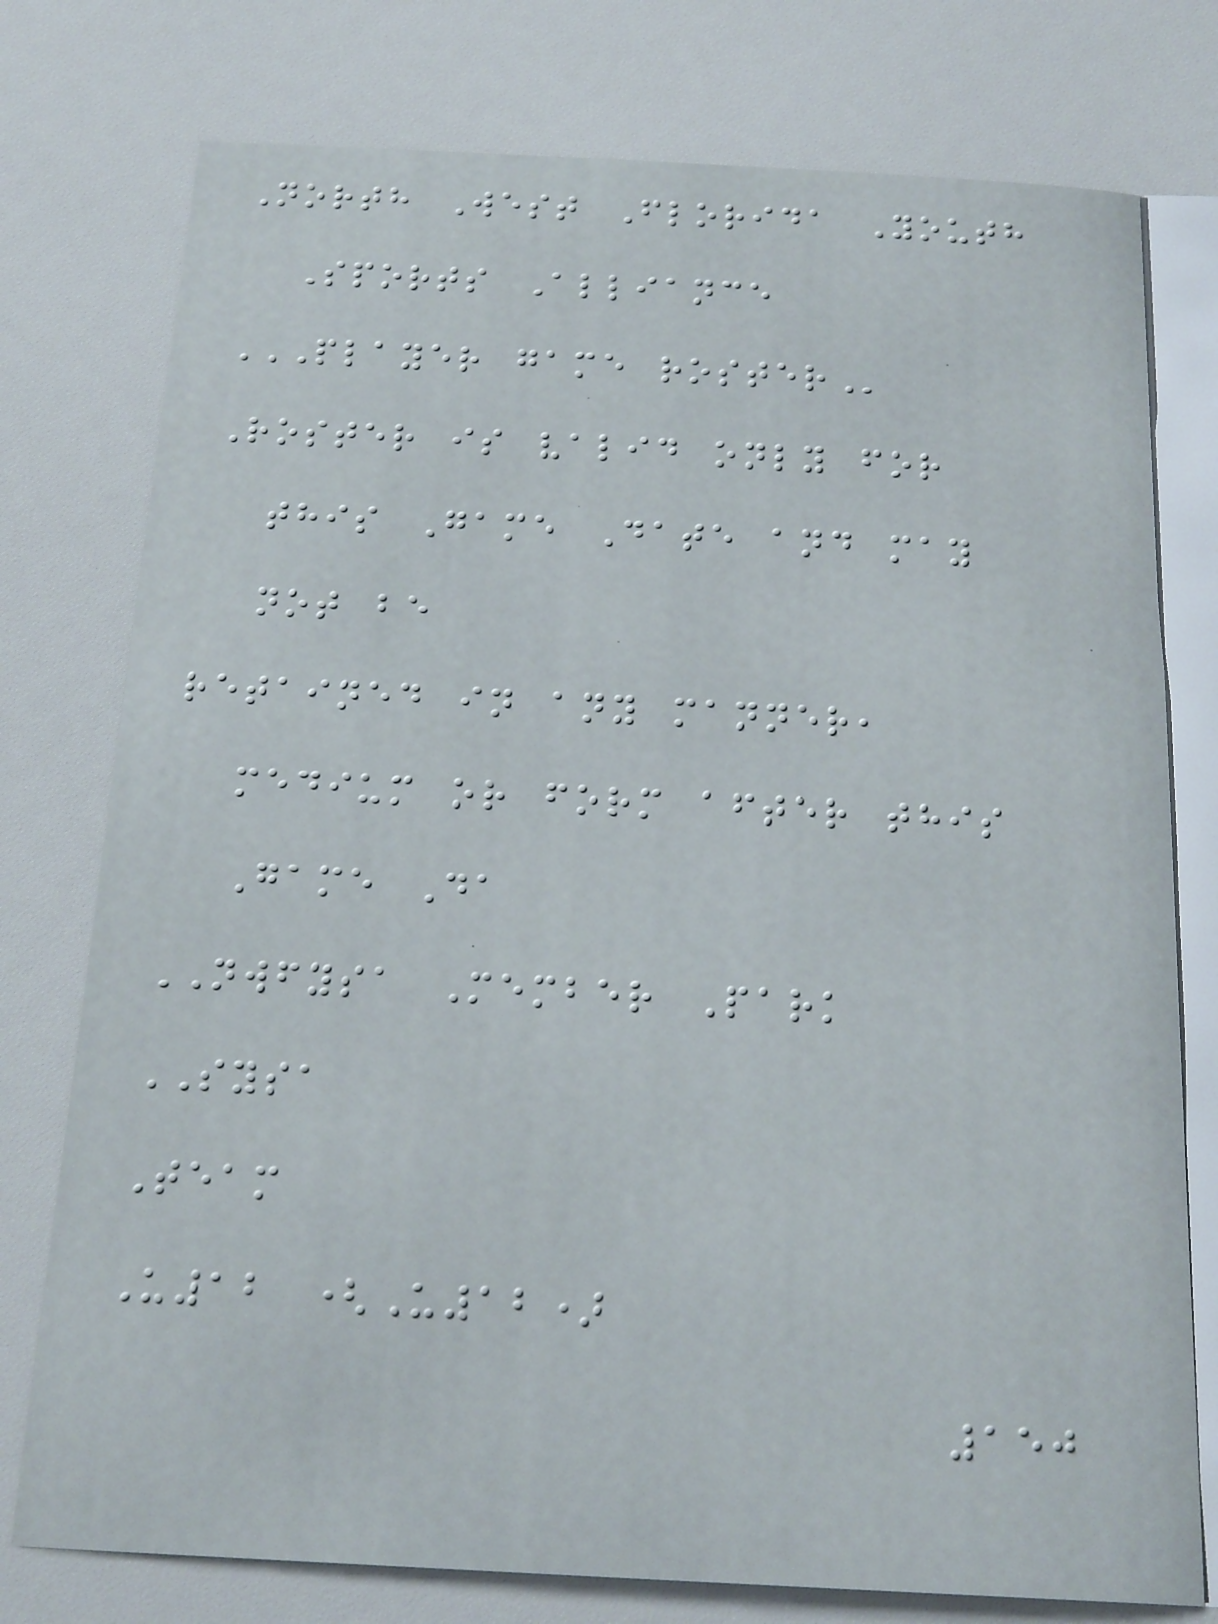North West Florida Youth
Sports Alliance
PLAYER GAME ROSTER
Roster is valid only for
this Game Date and may
not be
retained in any manner,
medium or form after this
Game Da
NWFYSA Member Park
SYSA
Team
U12 (U12)
150
